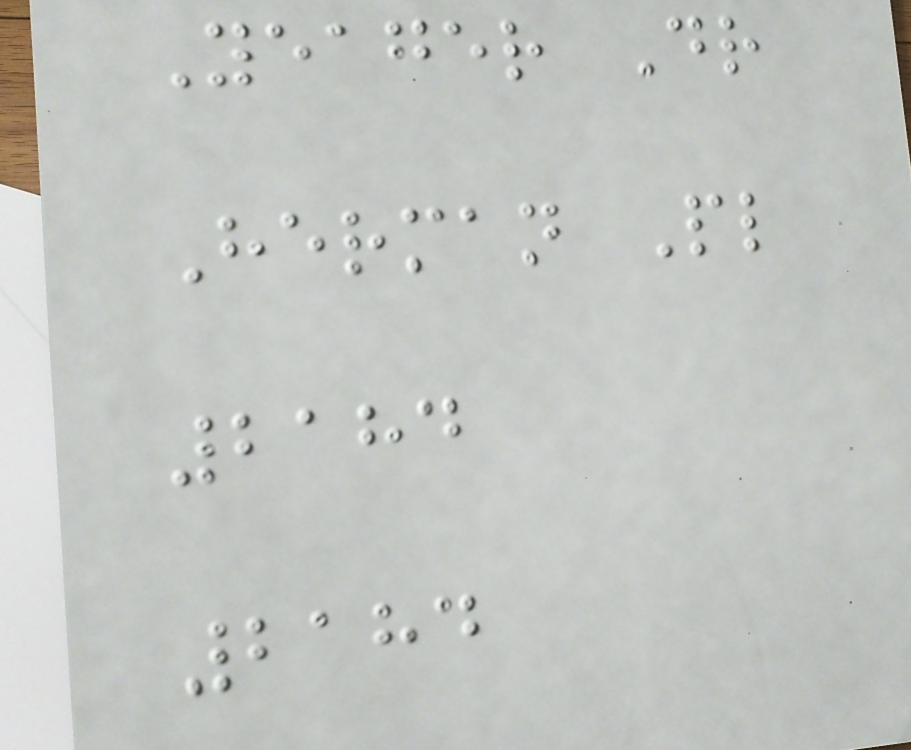Yeager Dr
Herman Pl
2184
2184
